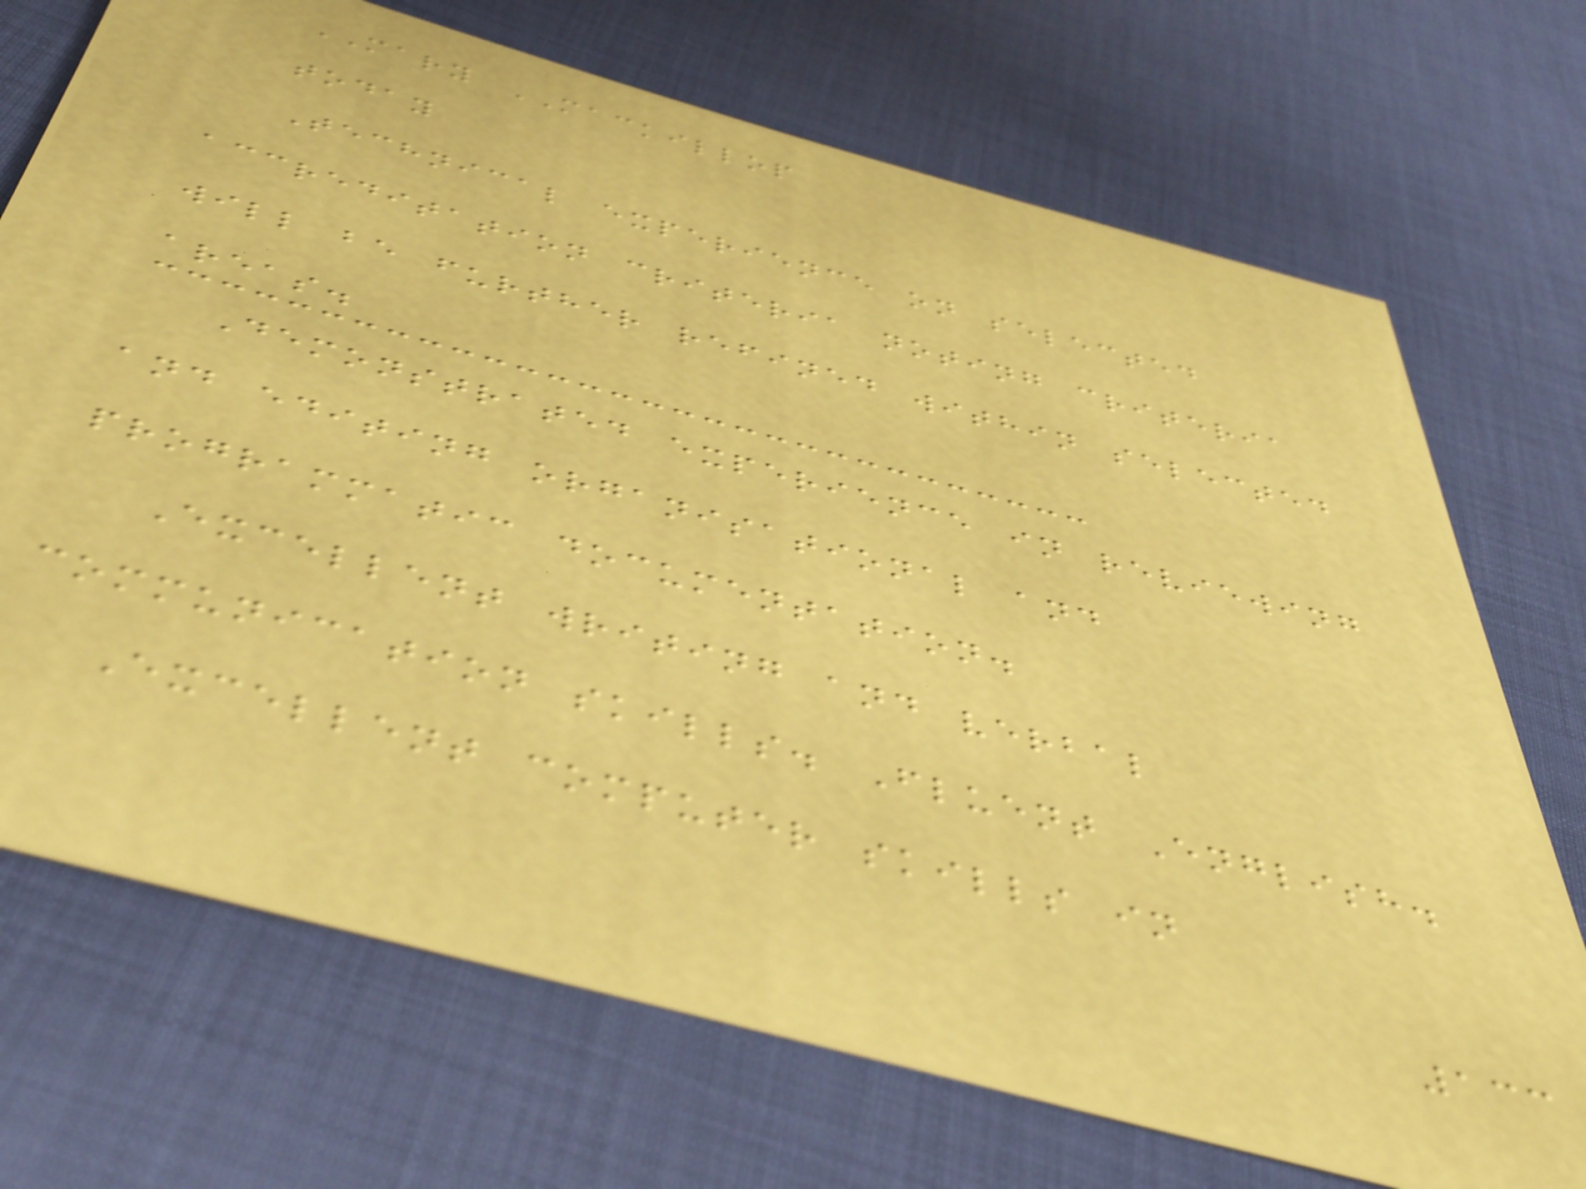MARY MACKILLOP
today
Technical experience on selected
accreditation criteria noting criteria
will be further refined within selected
areas.
Demonstrated experience in reviewing
and editing organisational and
programmatic documentation.
Excellent writing and verbal
communication skills. Fluent English.
Excellent computer skills in
133
